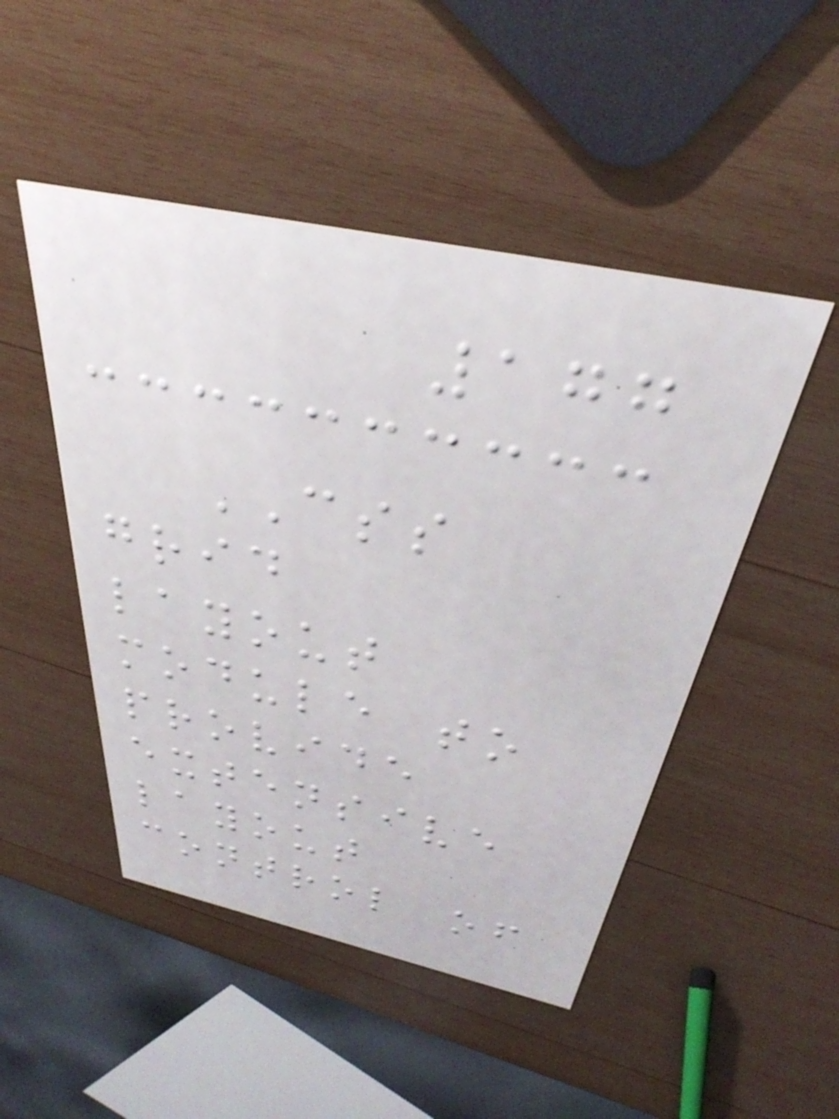177
CSS
grid
layout
module to
provide
extensive
layout
control of
